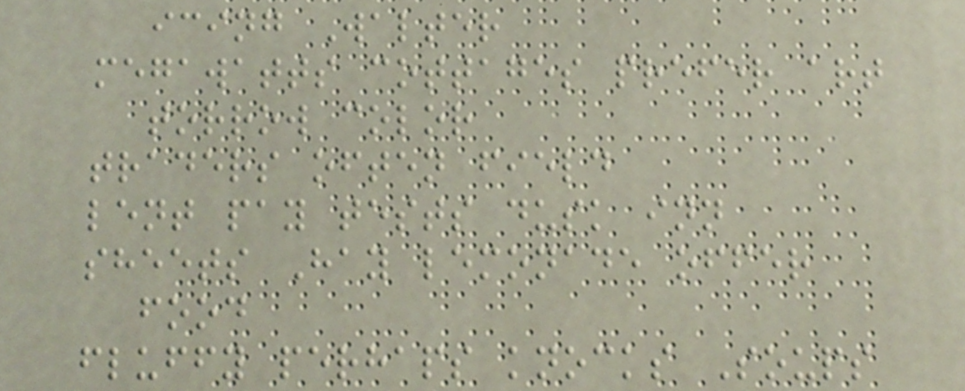icing Walter
megawatts cottages prefer art
torrow color
traders often field
lent pay tests dusk inn
sheets Hay lemonade offer
food
fluffy perhaps knocks Soups
